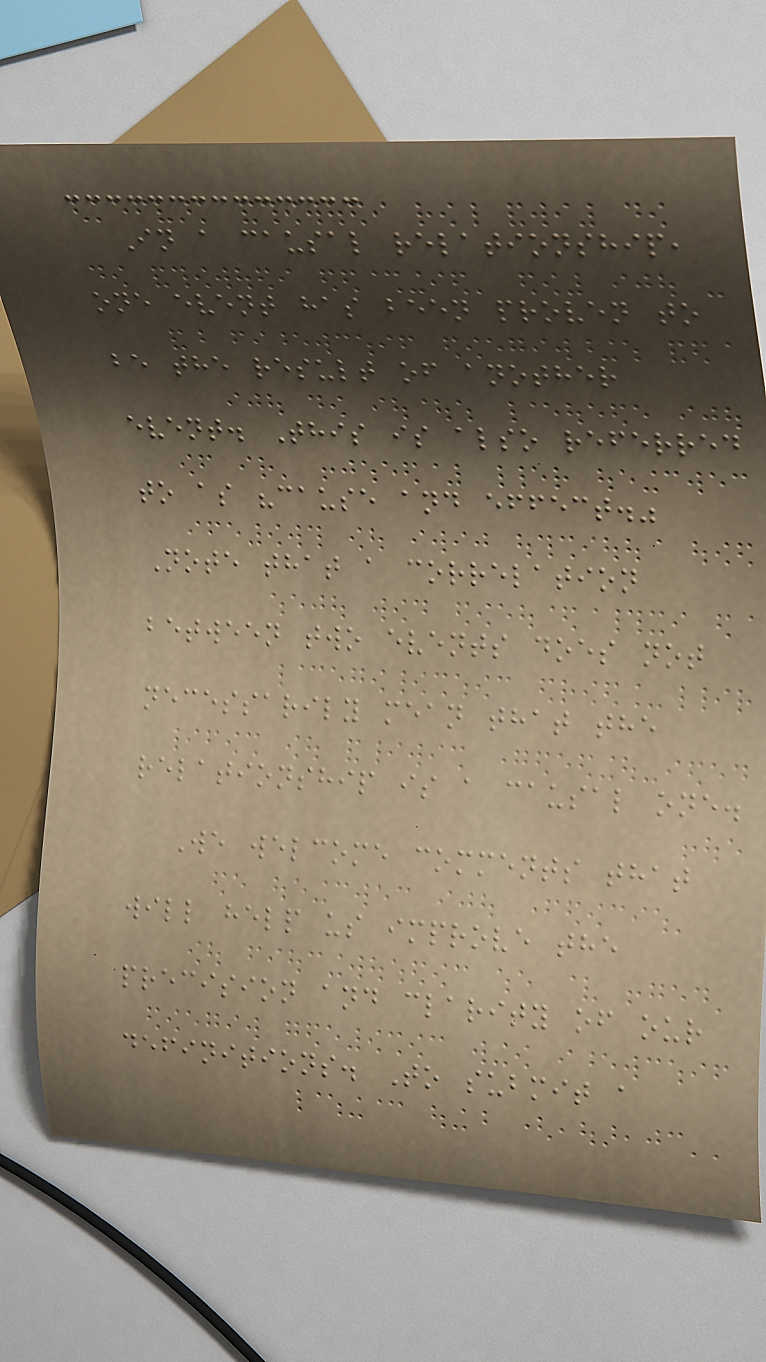In a causal relationship,
one event has been proven to
be the result of another
event. This is also referred
to as "cause and effect."
Note that a correlation
between two events does not
necessarily mean that the
relationship is a causal one.
We welcome comments that
will help us improve the
precision and clarity of our
definitions. To submit a
